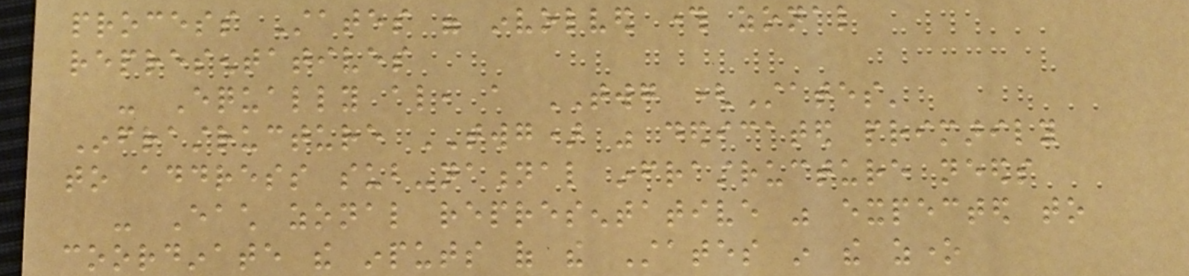process States were involved through zonal
representatives
- Equally also, a TWG (States'
Infrastructure TWG) was dedicated primarily
to address sub-national infrastructure needs
- Each zonal representative was expected to
coordinate the inputs of the States in the zone
